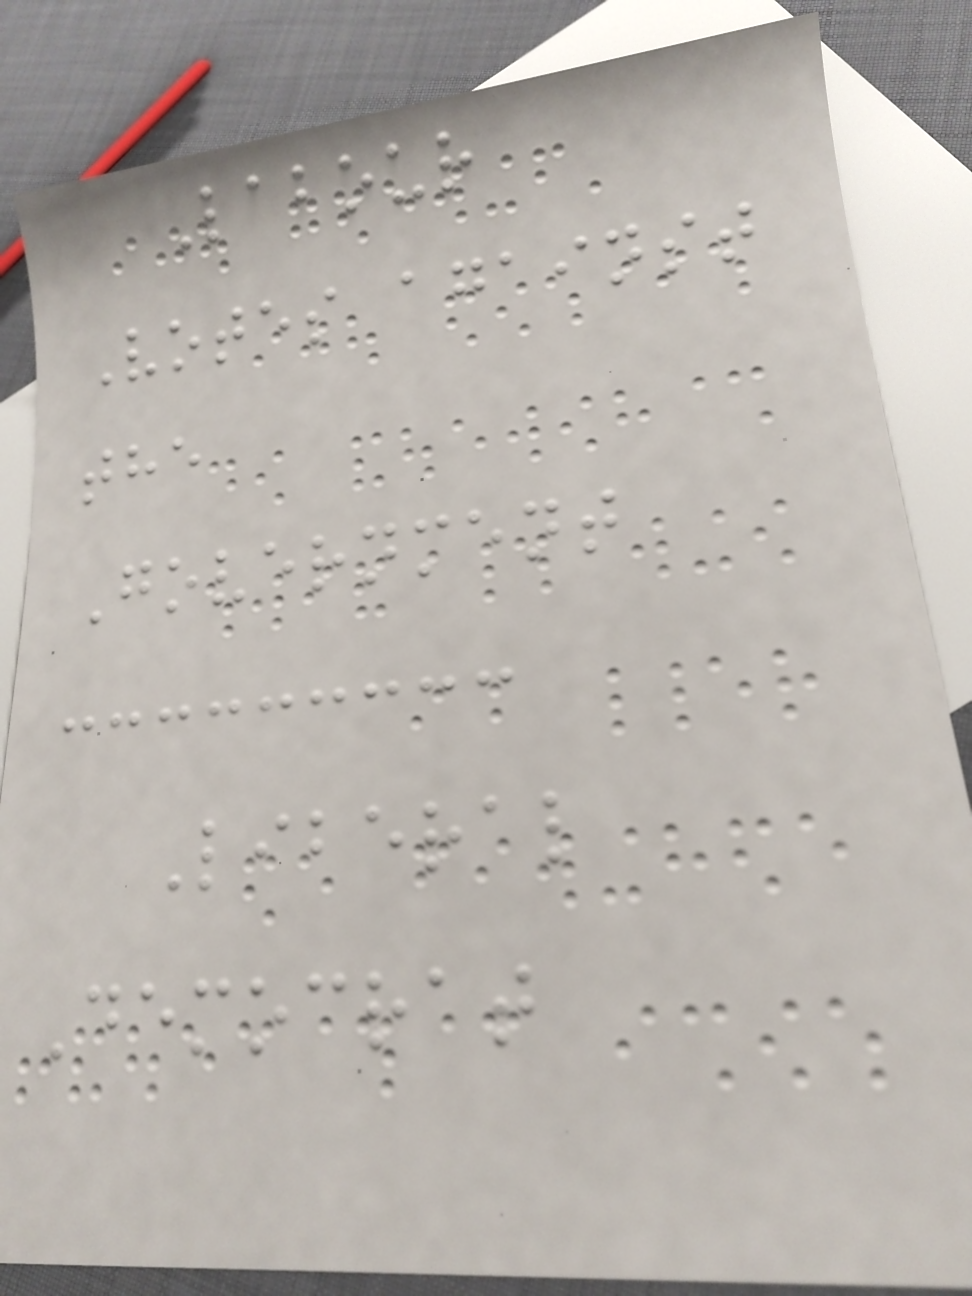Labour
Votes against
the
Government
Liberal
Democrat
